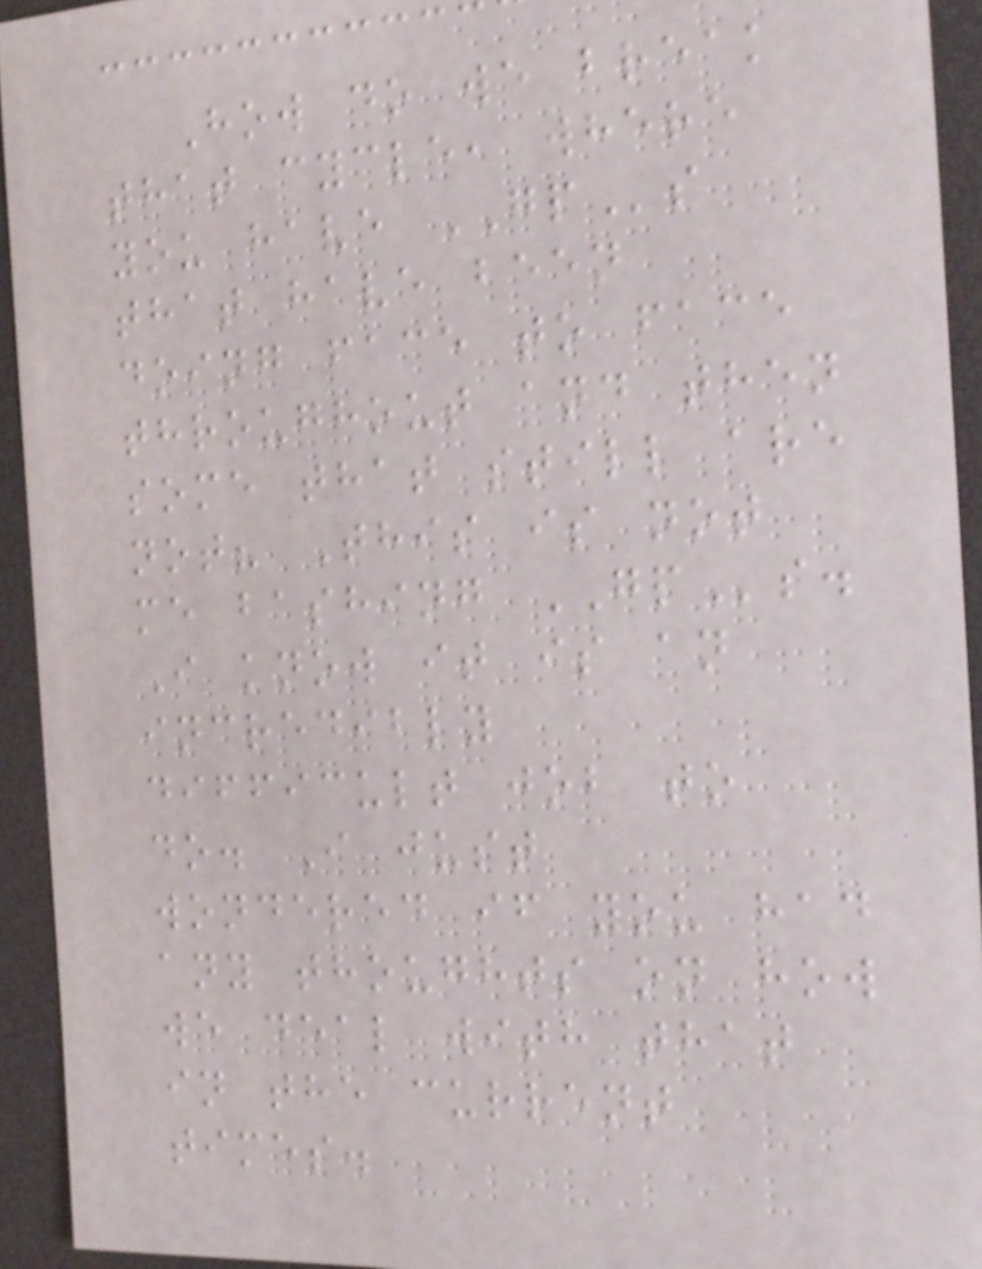How do we break
that cycle, where
you have GPs
that have been
doing face to face
throughout and then
some that still are
not? This is not
me bashing GPs.
I know it is an
incredibly
difficult job to
do. I just
wondered if you had
any thoughts on how
we deal with that
in the current
times.
